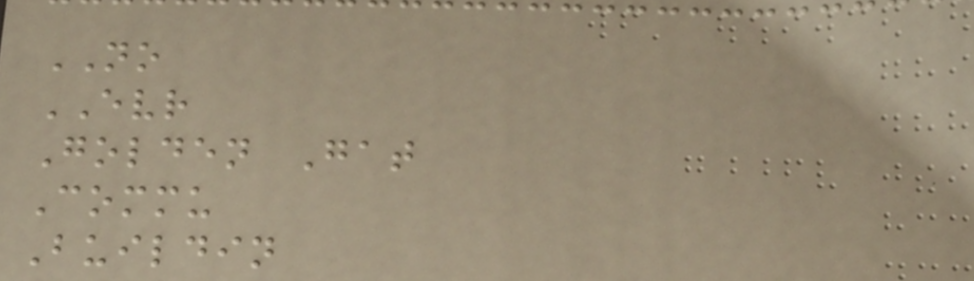NO
EVR
Golden Gat
Commu
Buildin
